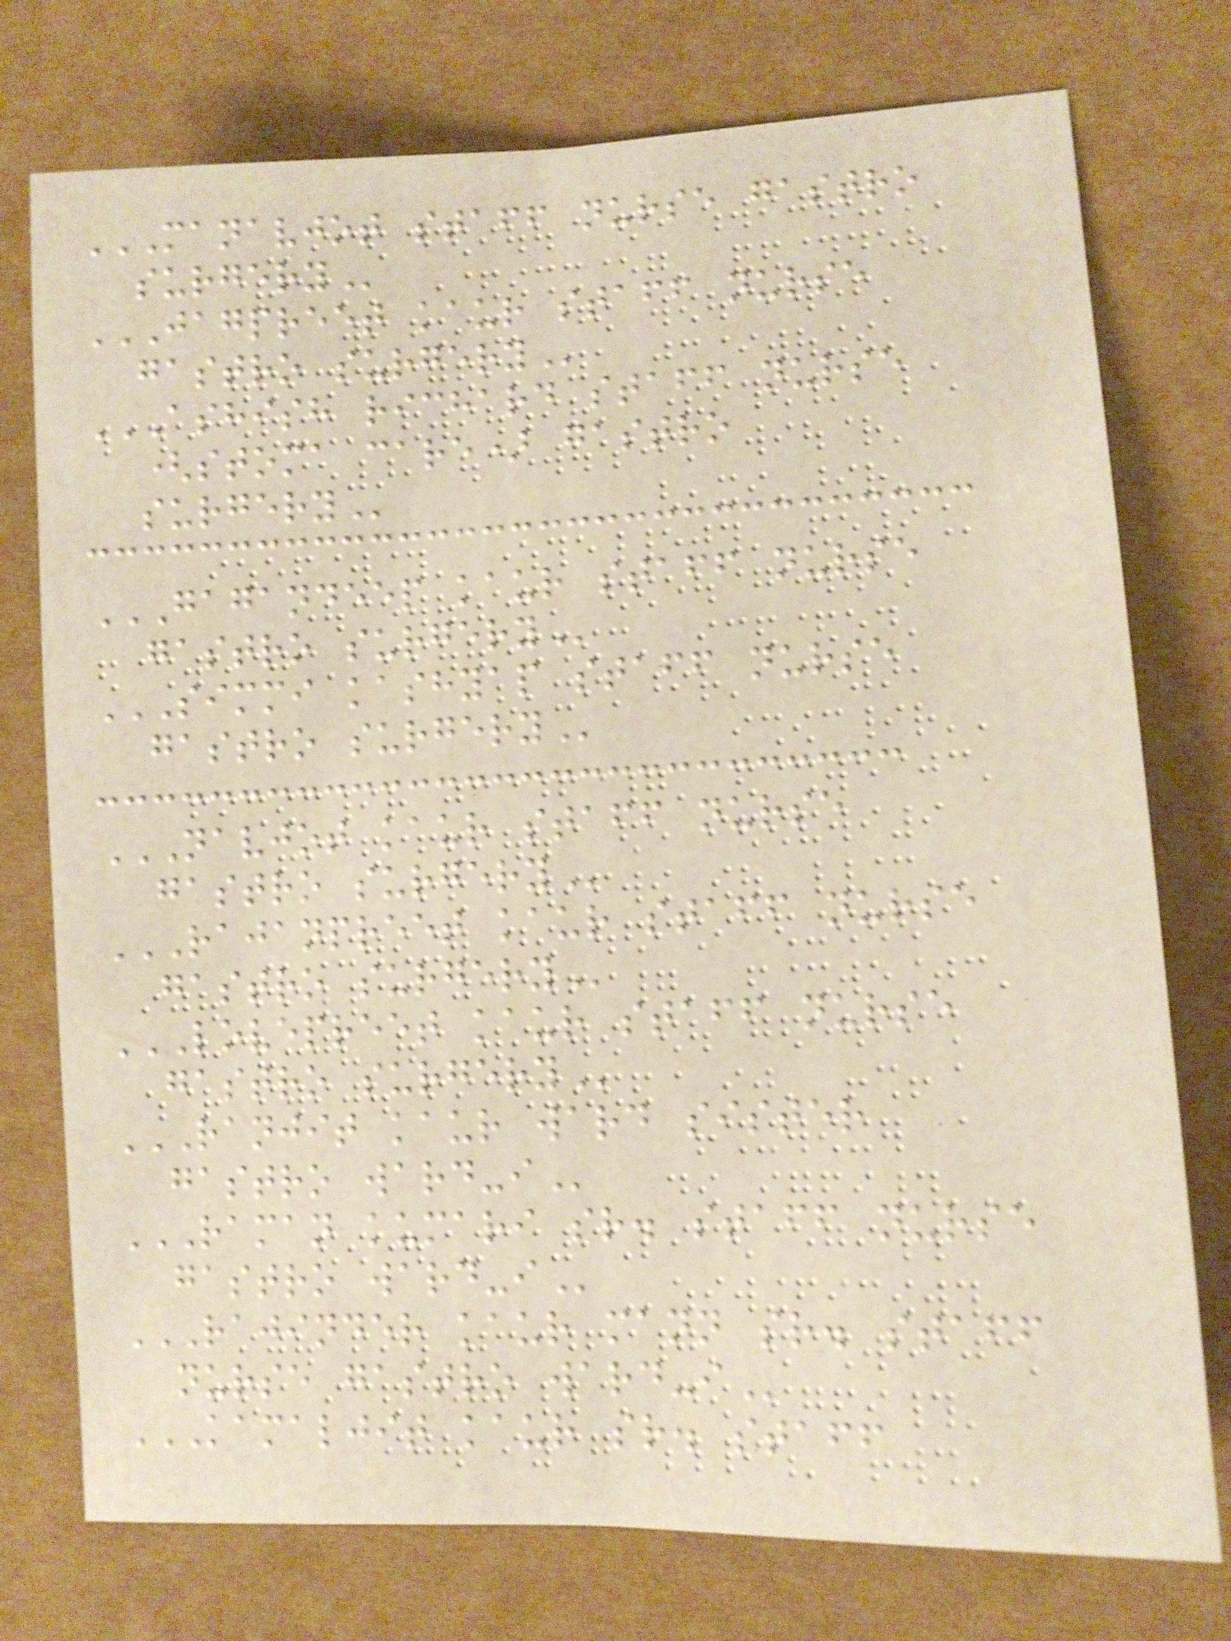MANAVJOT STAFF NURSE GASTRO
SURGERY
JAGPREET KAUR STAFF NURSE
GASTRO SURGERY
ASHISH RICHARD STAFF NURSE
(STOMA CARE) GASTRO
SURGERY
GAGANDEEP KAUR STAFF NURSE
GASTRO SURGERY
SIMMI KASHYAP STAFF NURSE
GASTRO SURGERY
NAVJOT KAUR STAFF NURSE
GASTRO SURGERY
RAJANPREET KAUR STAFF NURSE
GASTRO SURGERY
LOVEPREET KAUR STAFF NURSE
GASTRO SURGERY
RANJIT KAUR WARD SISTER
GASTRO WARD-I
RAMAN KUMARI SR. STAFF NURSE
GASTRO WARD-I
RAJINDER KAUR MANN SR. STAFF
NURSE GASTRO WARD-I
KAMALJIT KAUR SR. STAFF
